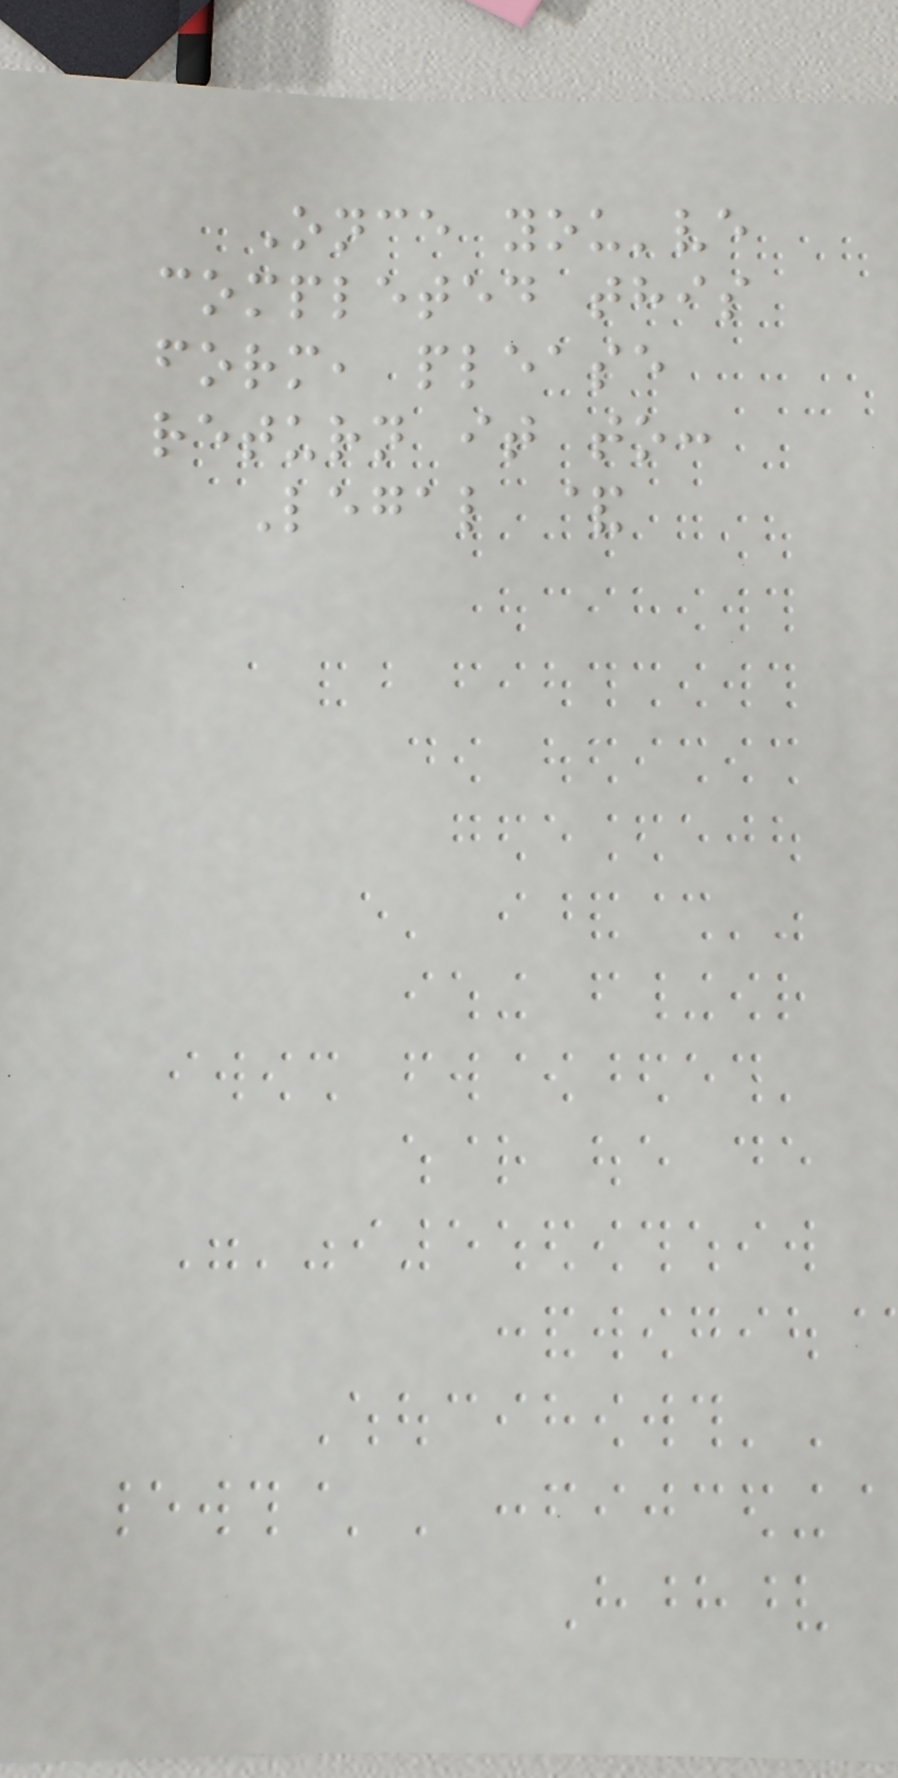Once you've
completed this
form, please
return it to:
Legal &
